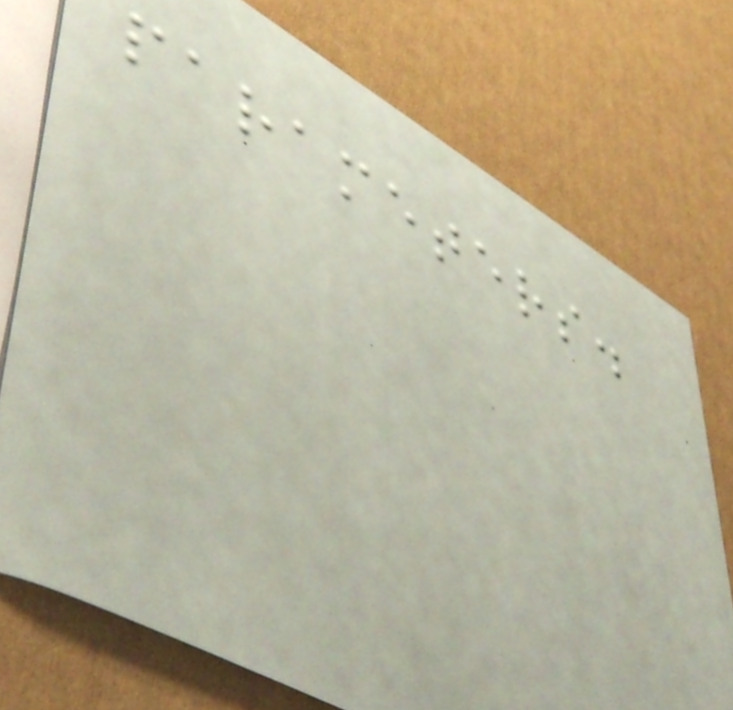parameters.
